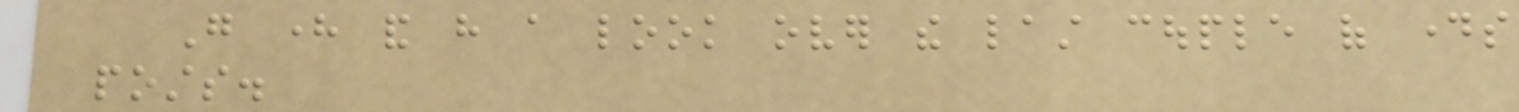Go here and have a look over the last couple of days
posts.
